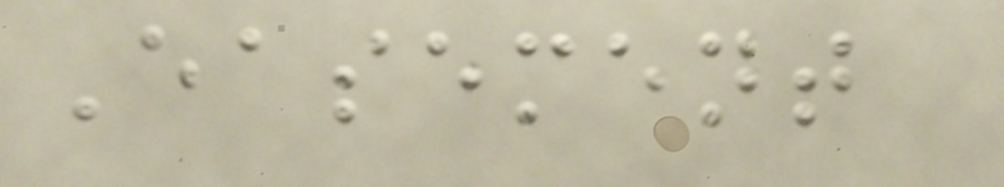Easement
